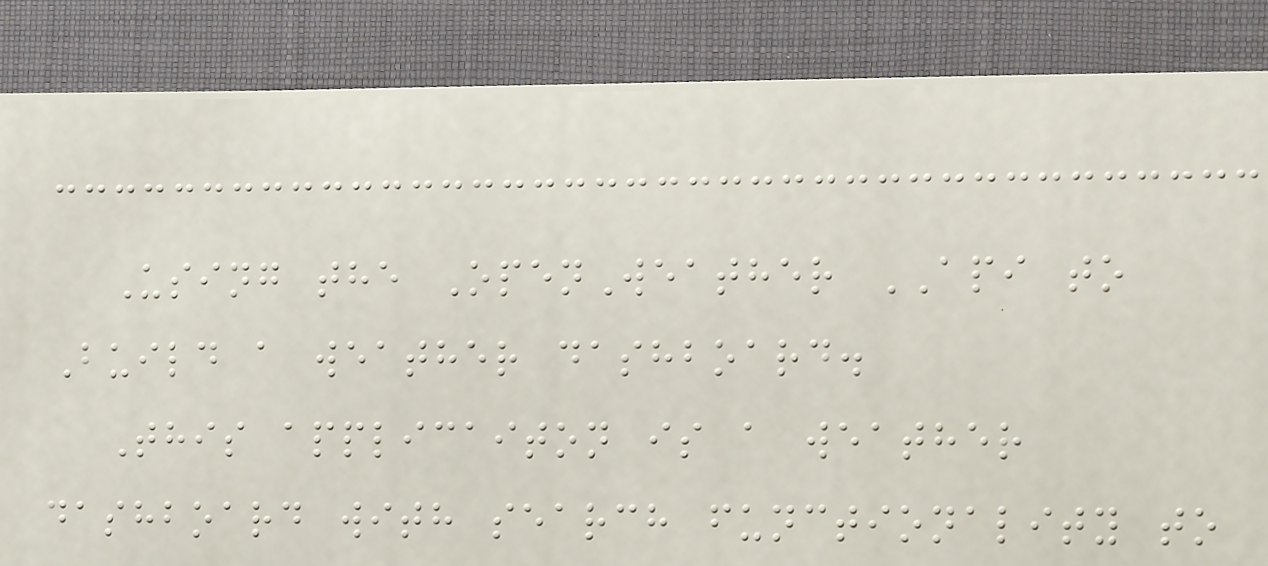Using the OpenWeather API to
Build a weather dashboard.
This applicaiton is a weather
dashboard with search functionality to
